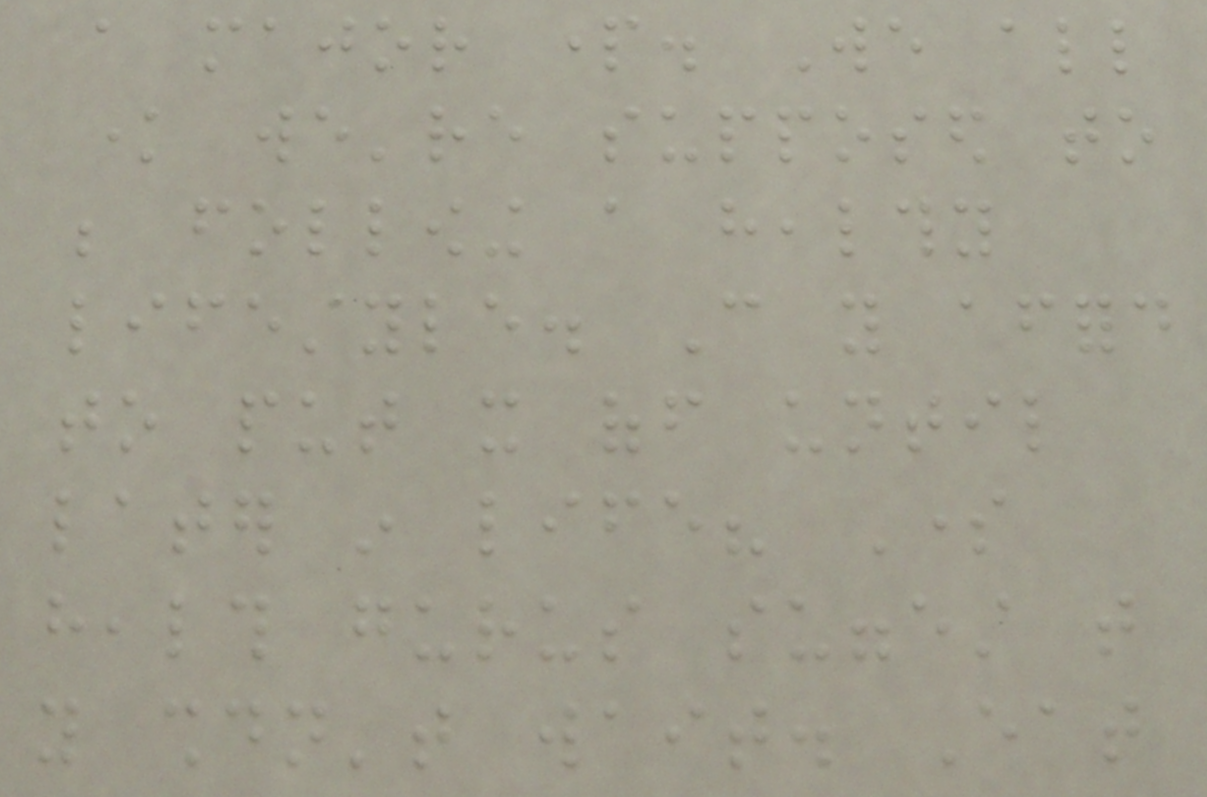a major part. We all
know we're supposed to
be following a healthy
lifestyle. Can you afford
to put it off until
later in life? Some
health gurus suggest that
you shouldn't wait. Eat
